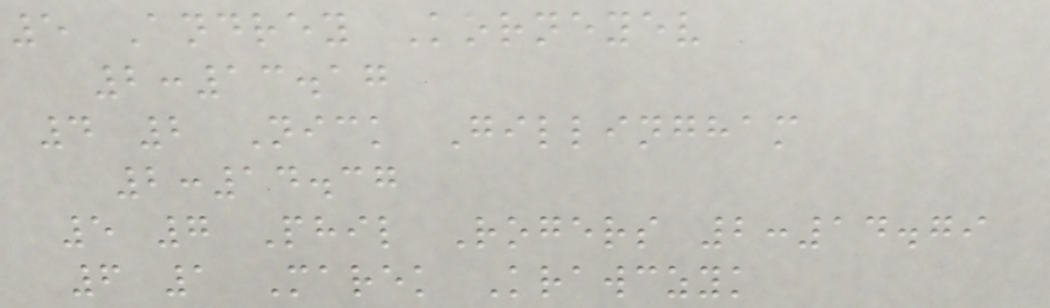5 Andrey Korneyev
2:13.17
4 2 Nick Gillingham
2:14.37
5 7 Phil Rogers 2:14.79
6 1 Marek Krawczyk
